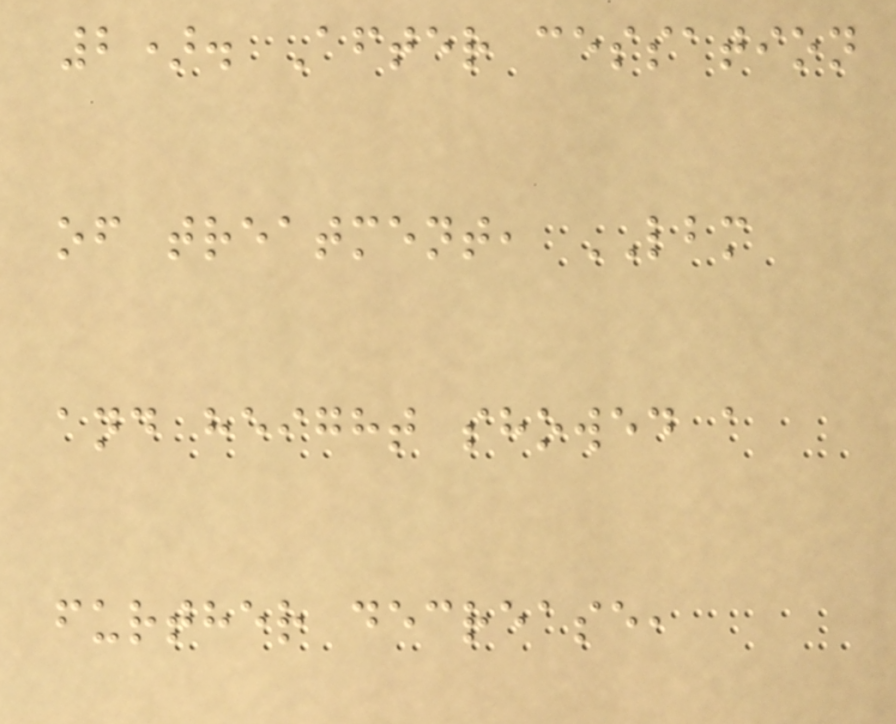2). After cessation
of treatment, LBM
and height showed a
further decrease,
